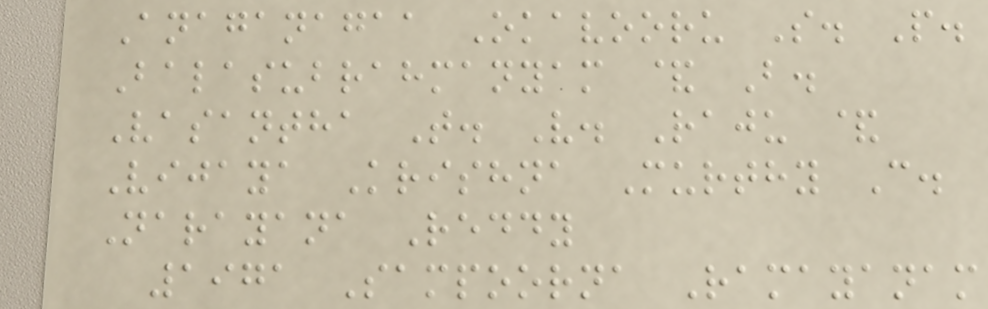Anaganagaa Okavooru S. P.
Balasubrahmanyam & B.
Vasantha T. V. Raju &
Vijaya Krishna Murthy C.
Narayana Reddy
1971 Sampoorna Ramayanam
